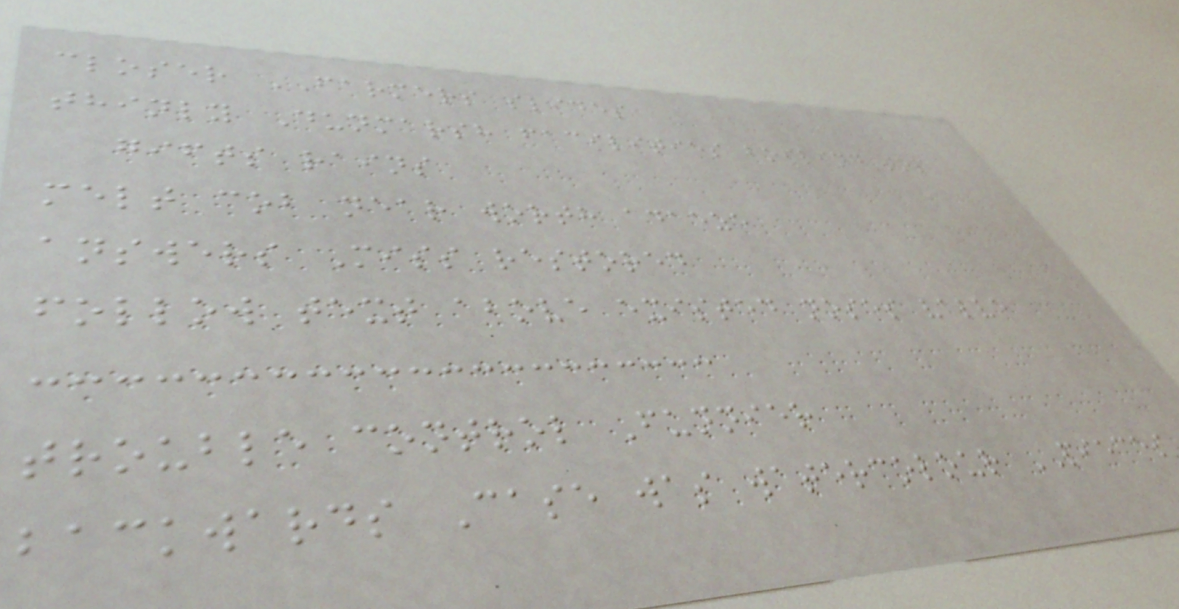closer FARMERS slides
thinly Dunmarsh facilities boiling top
gifts rains
melt cob near worth adaeze
answers Miss restored
follow text above existed noses valve
trouble control Funnier
backwards Case was watercolour PIECES
